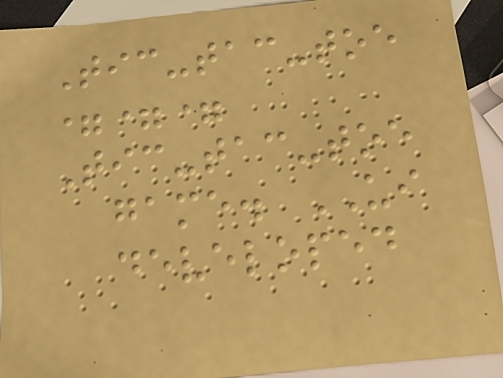Tic-tac-toe
===
Tic-tac-toe
game. UI
developed
